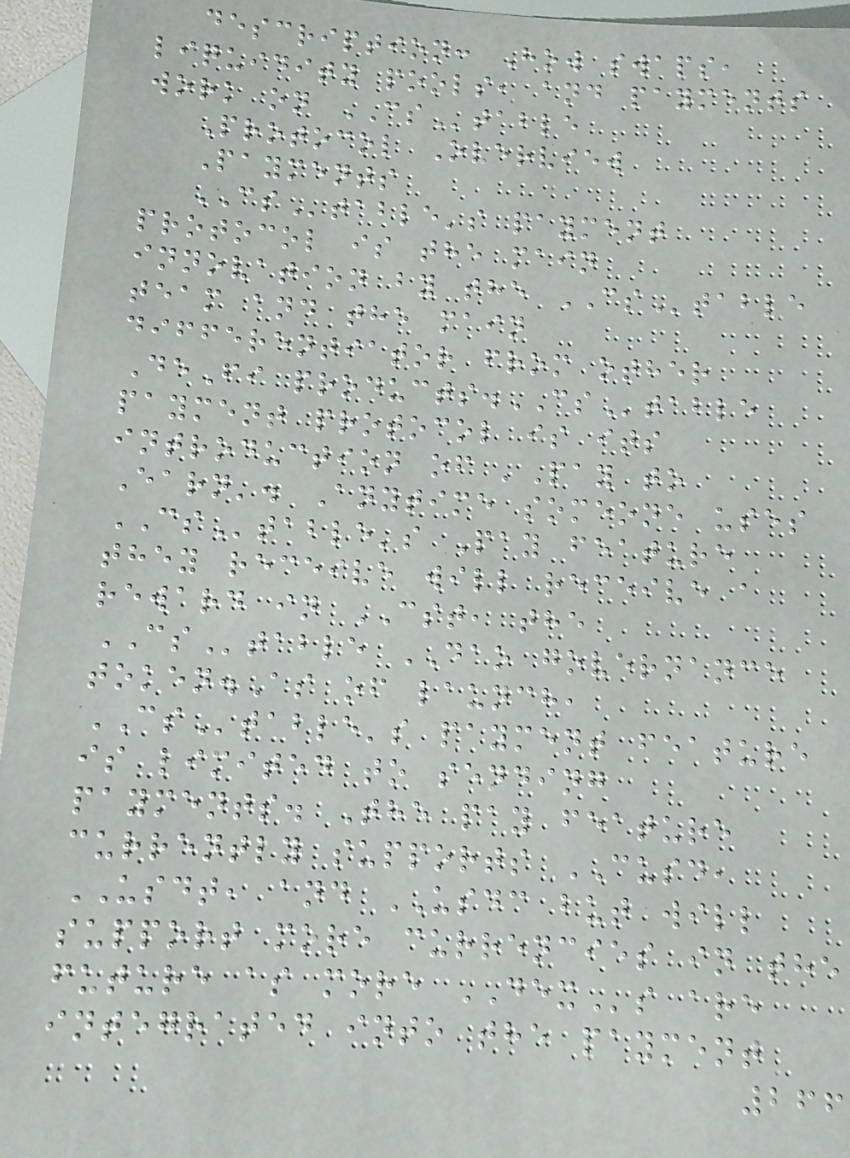description: How swaps,
liquidity pools, and payments
work on CStable
Protocol Overview
Payments
CStable's payment
protocol is the main
innovation by the CStable
team and the main
differentiator from other
DeFi products.CStable
payment protocol is its
introduction of 'Pay to
Earn'. Anytime someone uses
CStable's Pay feature
they receive will receive a
reward in CST, the
CStable DAO governance
token.As of launch,
CStable's payment feature
is limited to sending
payments. The pay feature
currently supports CUSD,
USDT, and USDC but will
support more currencies in the
future as more DEXs are
integrated into the payment
266
